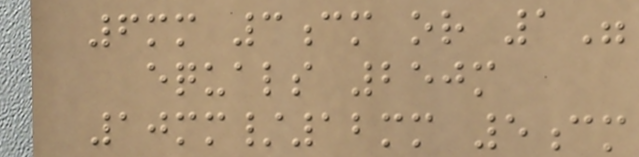6mm 3cm or 1"
equals 250m
10mm/12mm 5cm
